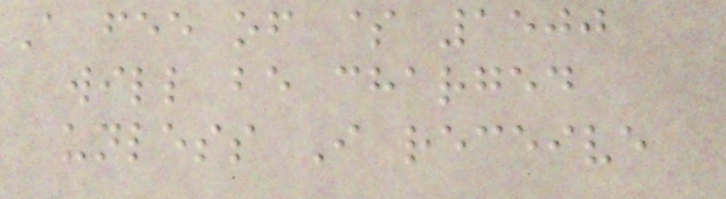A fee of $ 1500
will be charged
unless I receive
